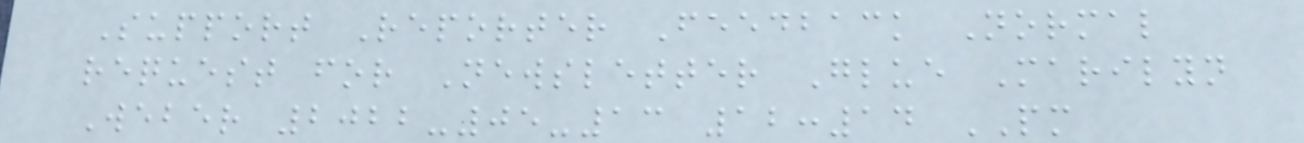Support Reporter Feedback Normal
request for Newsletter Glue Marilyn
Weber 2022-05-13 12:14 PM
